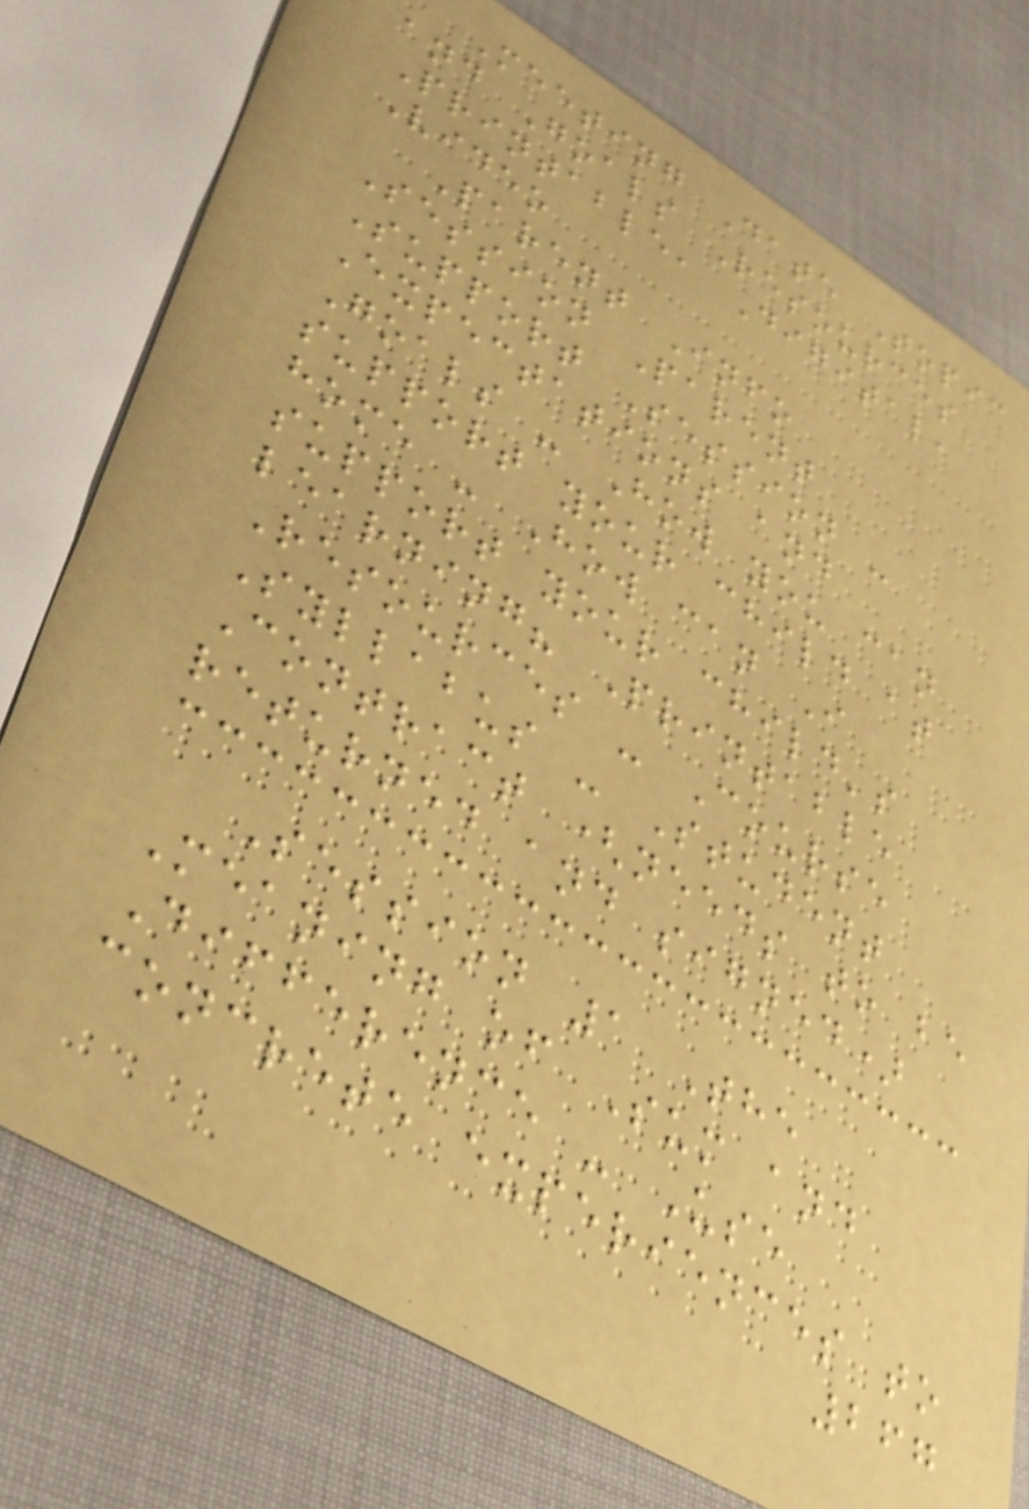Meeting Date Topic
and Goals Resources
Printable, Digital,
Video
Parent Info
Session Parent
Support Session -
Expectations and
Goals - How you can
support your child at
home - How can I
support your child's
learning? Printable
Resources - Course
Syllabus - Student
Contract (needs to be
returned and signed)
Session 1 The
Meaning of Sum and
Difference - Use
concrete experiences to
267
